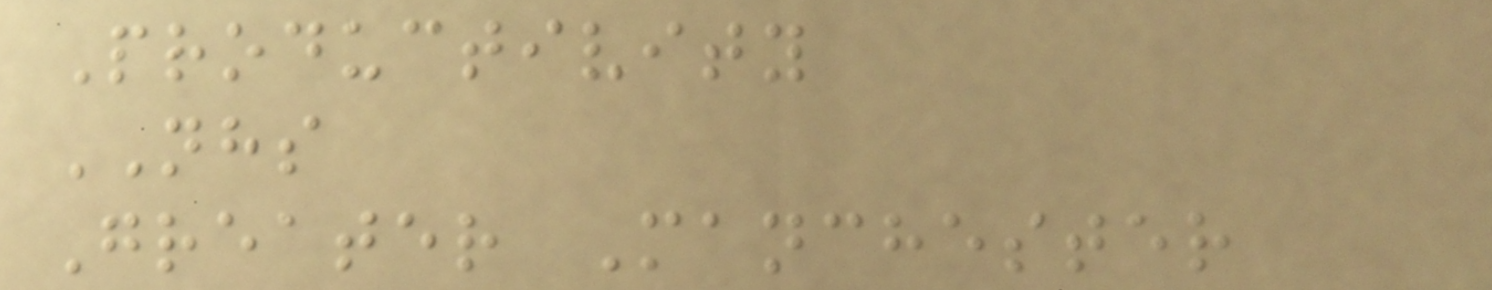Productivity
NHS
Greater Manchester
